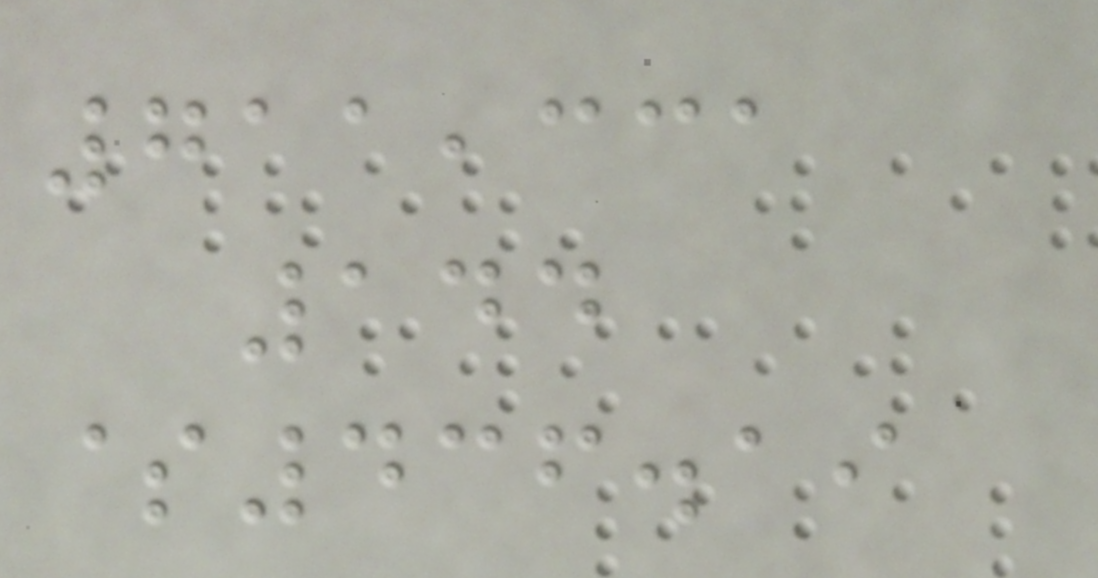711,331
144
$436.19
